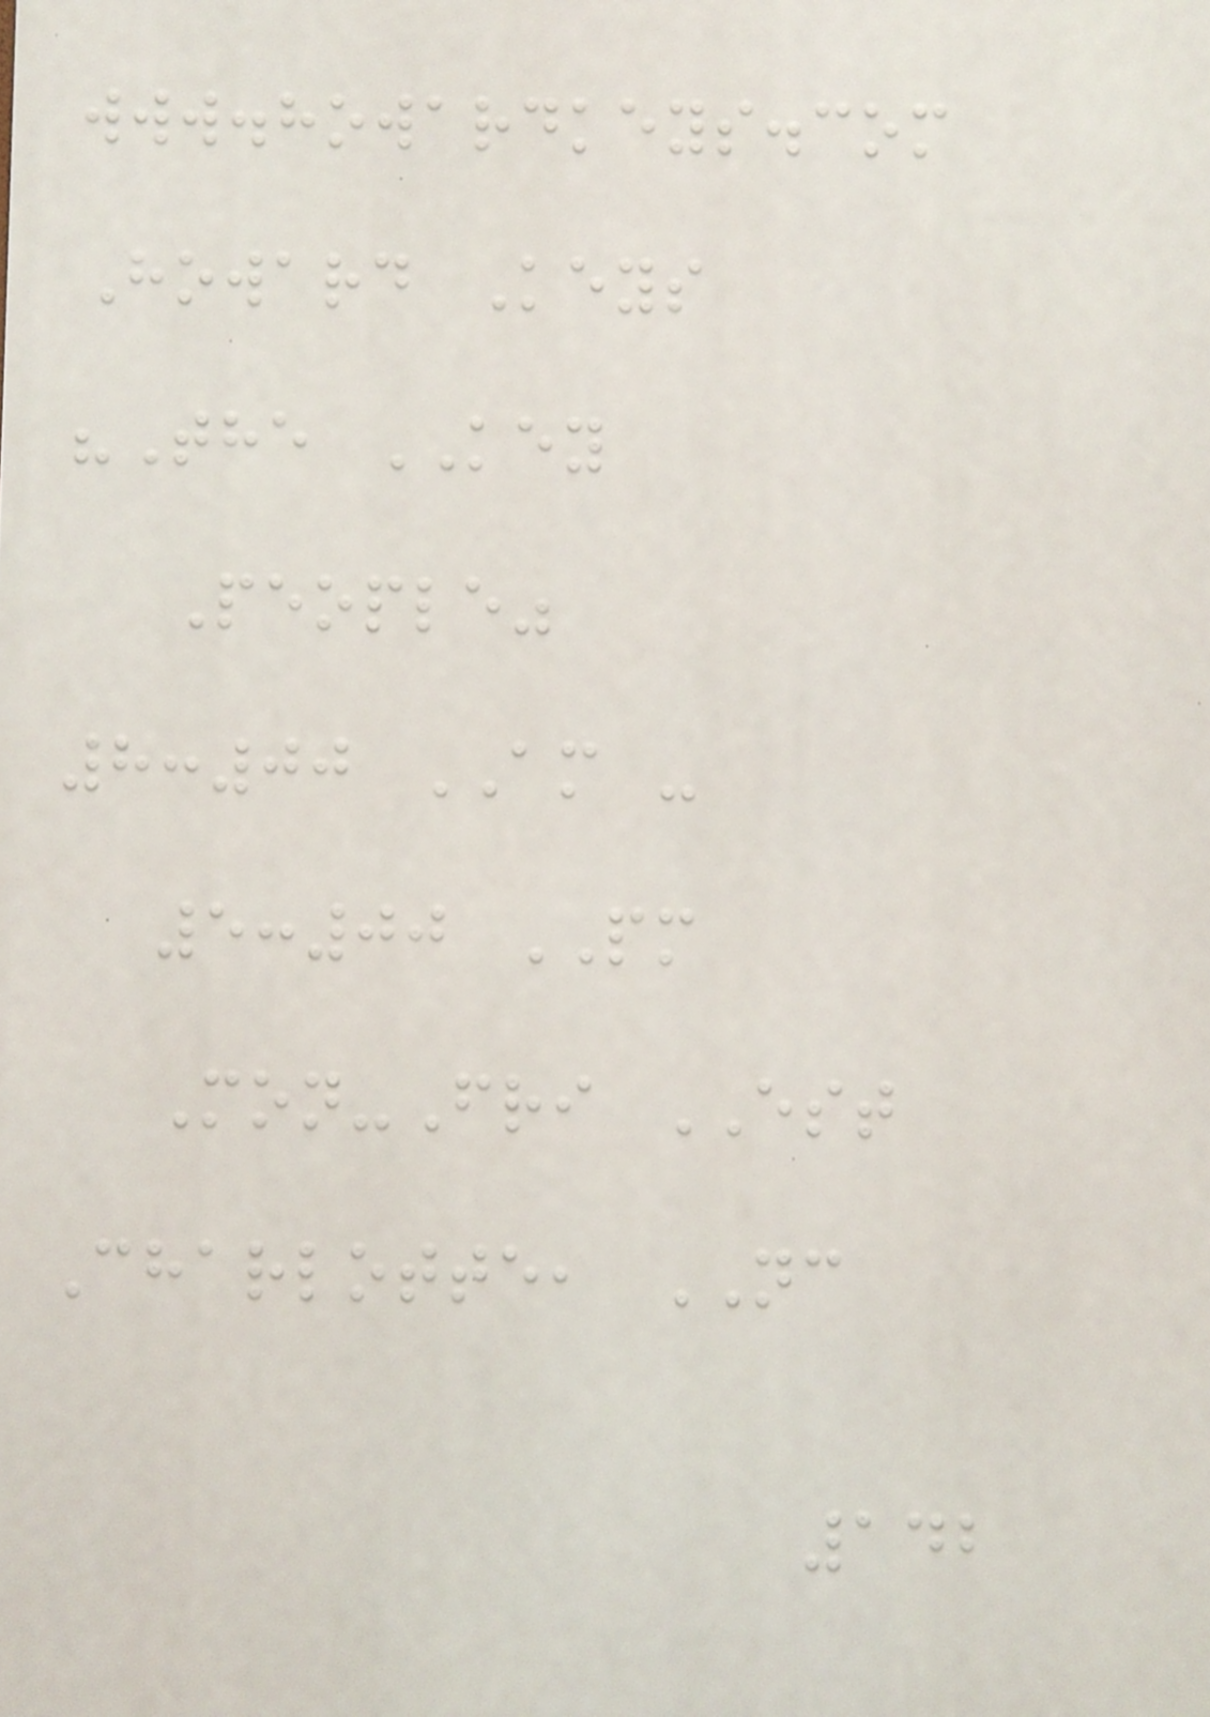www.howardkeys.com
Howard Keys
"The KEY
People"
8:00 AM -
5:00 PM
Mon-Fri EST
Charlotte, NC
142
